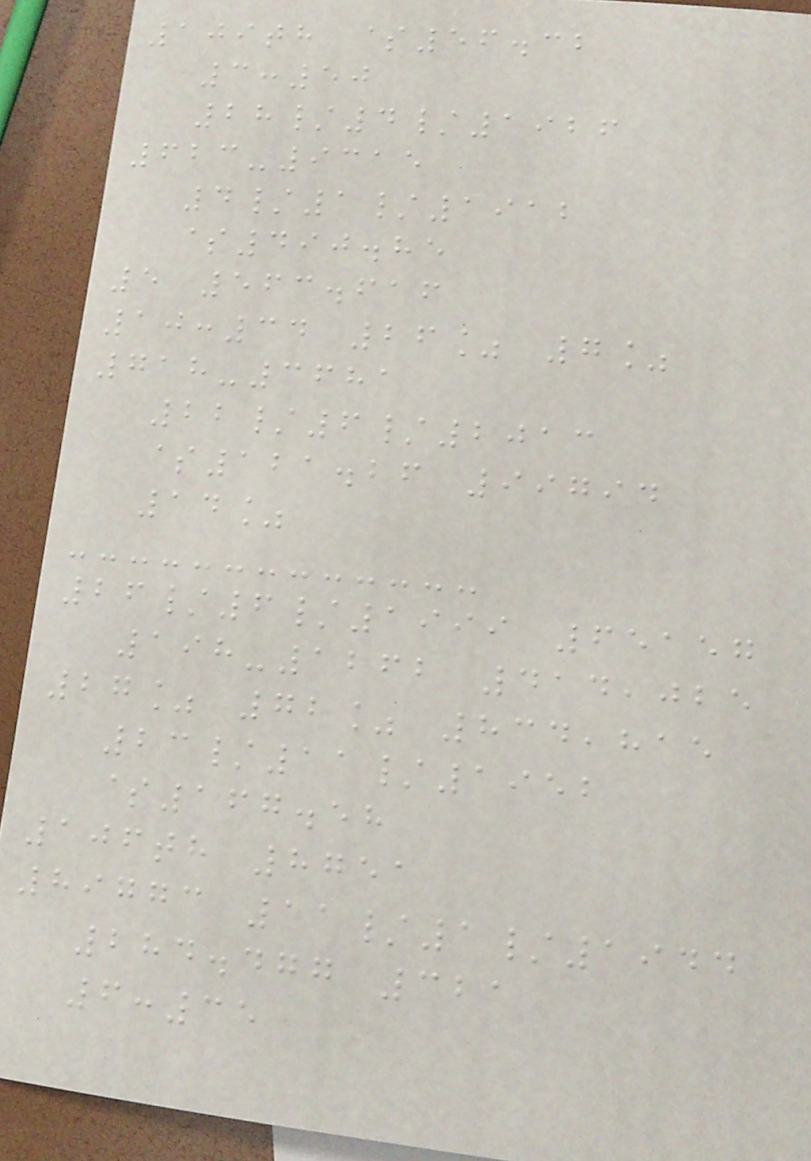109th $56.32
3:50
28/4/1926
623-9315
4/1/1912
$490.85
5 563.616
10:34 26% 7%
718-3681
22/6/2013
$121.26 99794
14%
26/6/1999 65157
198-1262 414,025
27% 72% 834,815
23/11/1952
$167.58
106th 8751
89773 11/1/1944
284.477 321
6:35
